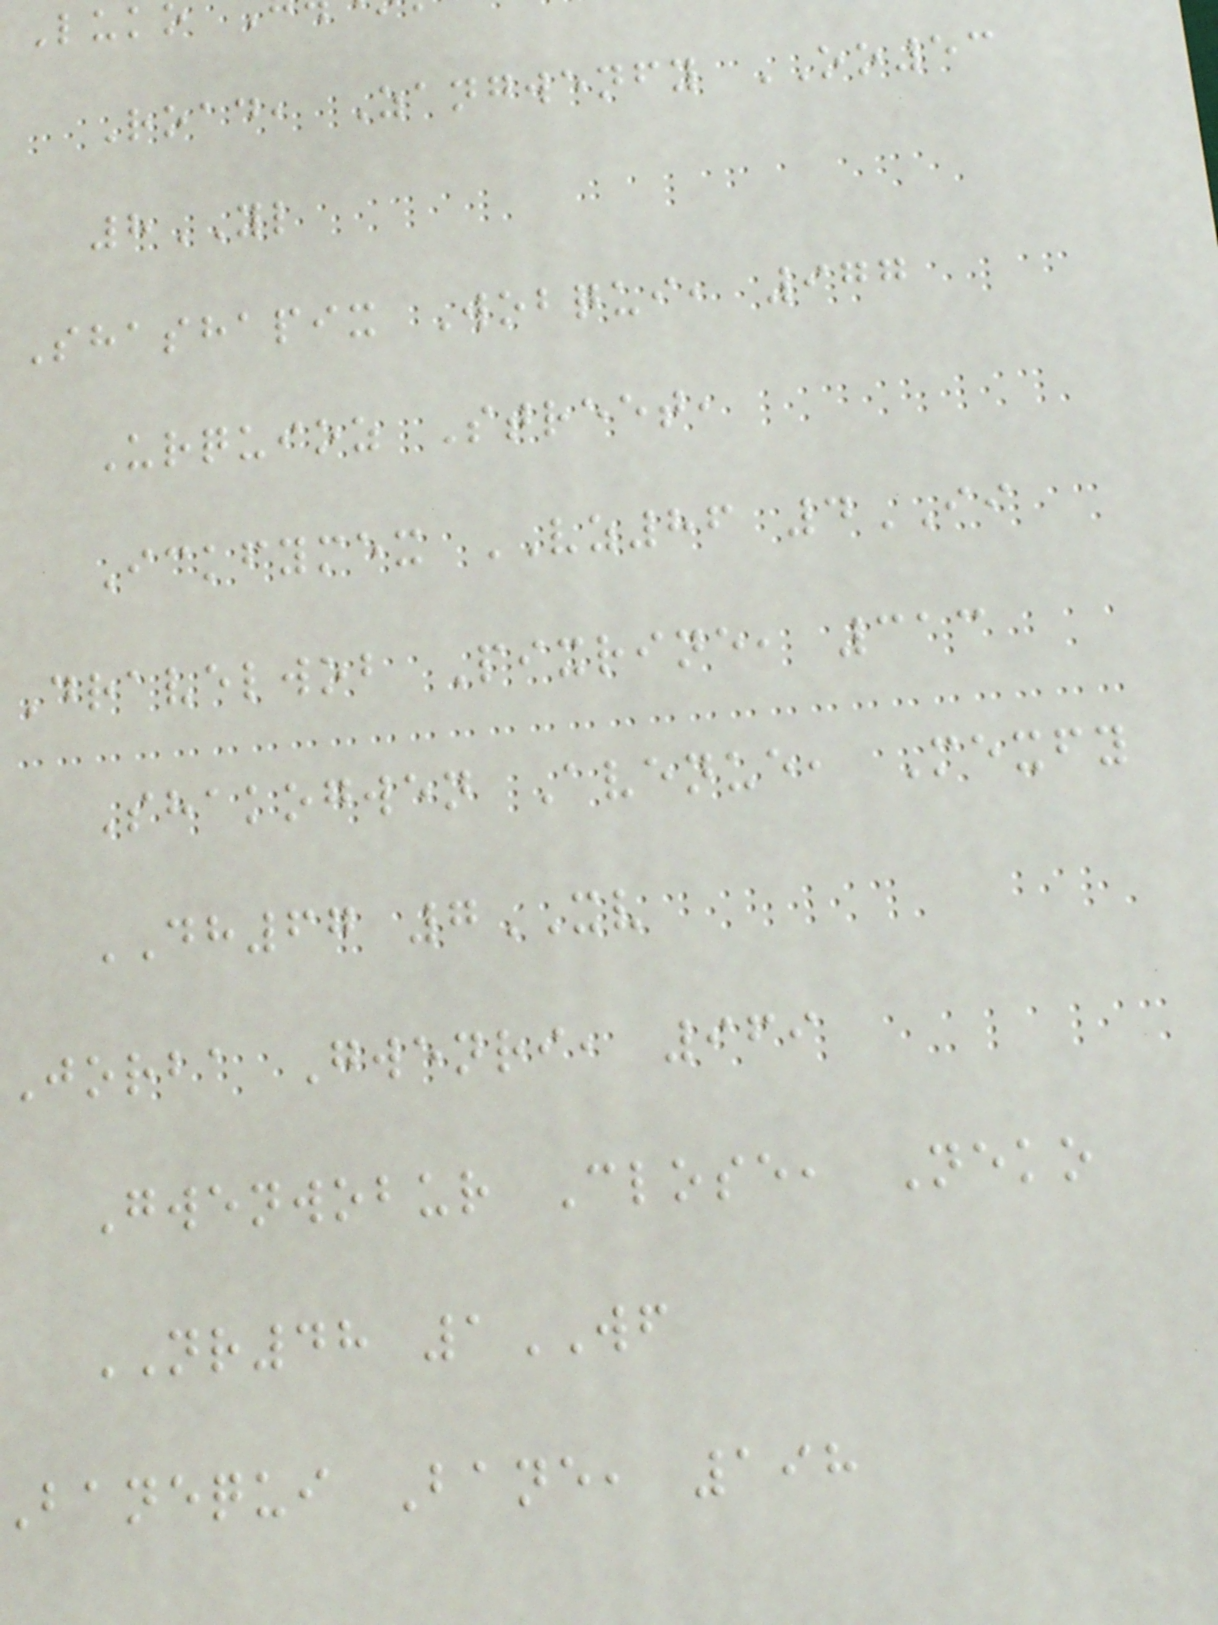Road, Zangwenfy OO53
8YL
Shashapix Wobqui, 977
Urquioz Street,
Ickfymex VZ86 4II
Dravelwob Pixrine, 313
Shakogwen Avenue, Mexfy
DH67 7XV
Jorba Gwenri, 969
Gwenwobur Close, Neko
NR48 1WF
banequi Bane, 198
